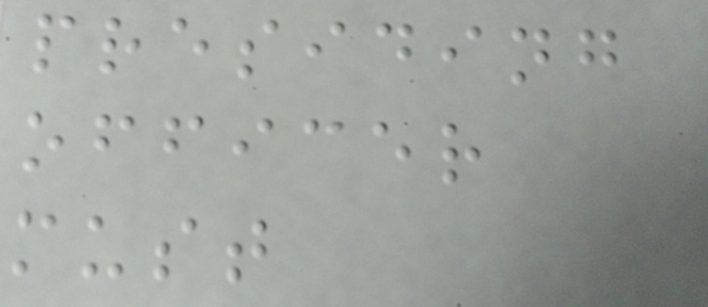presiding
officer
must
